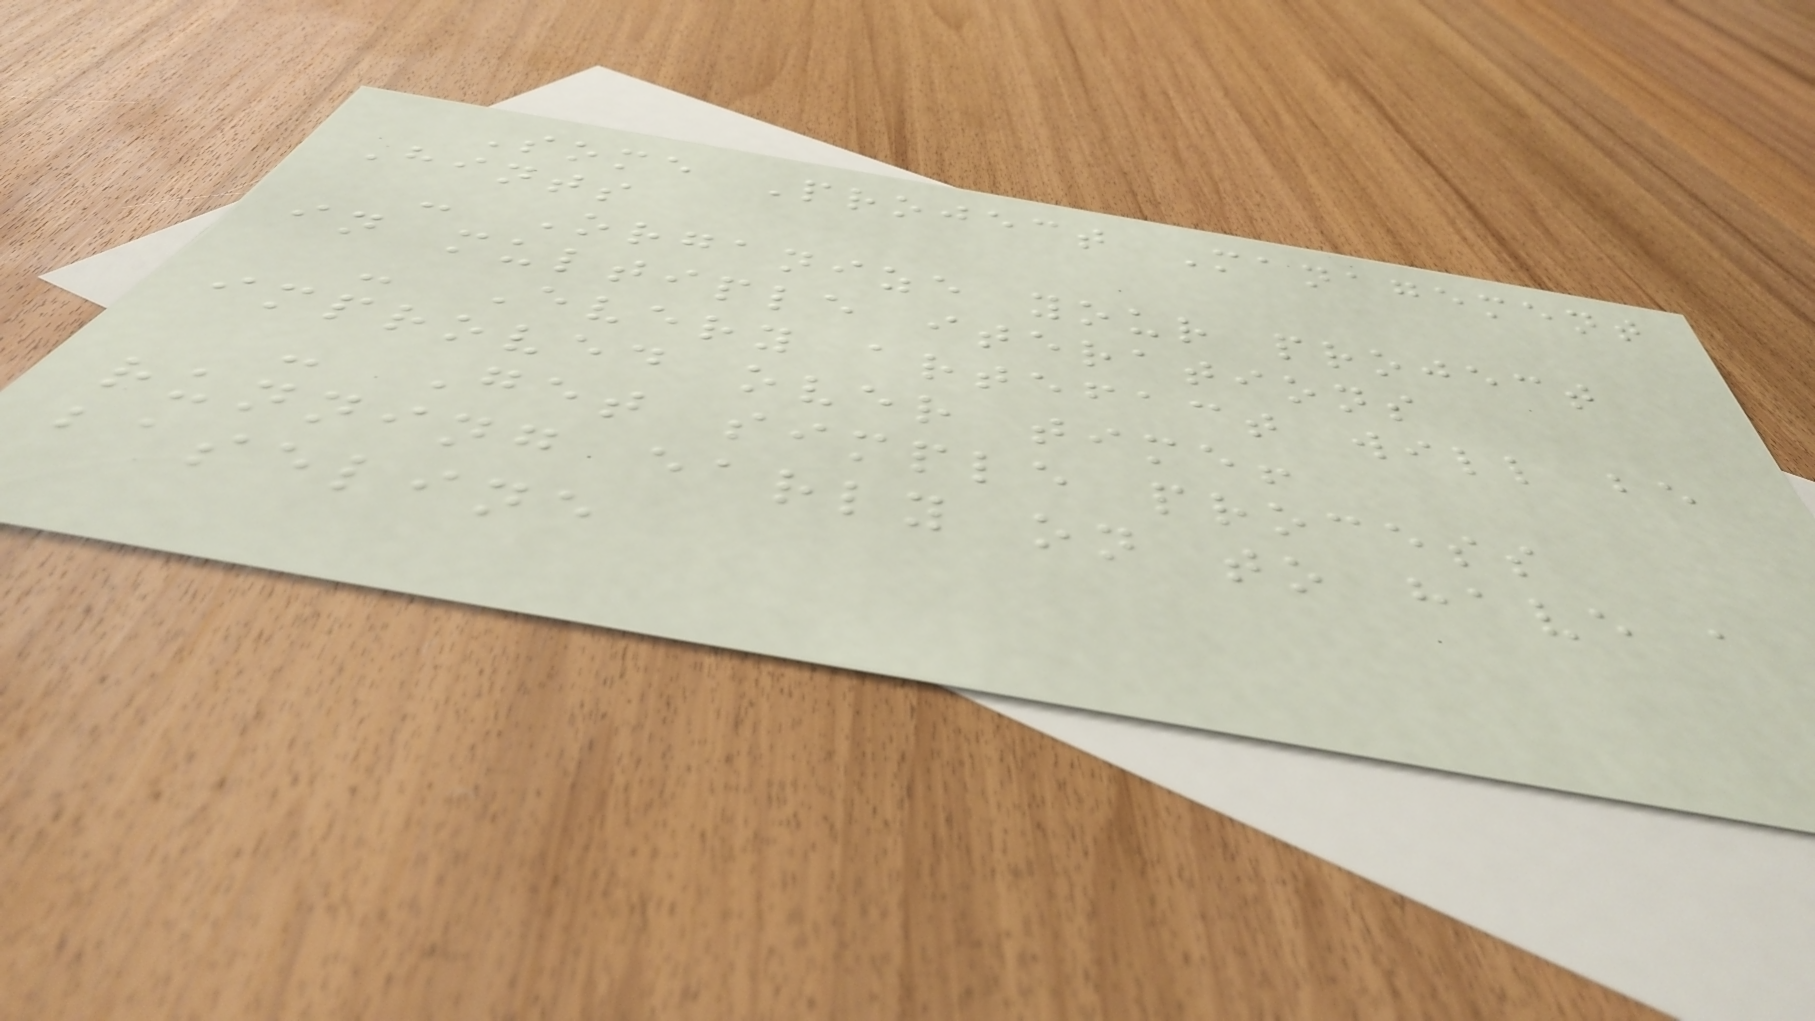Some Project Management
Hints
- Organize your project
in multiple iterations
- Every artefact will be
improved over time!
- Get simple process
running early on to have a
baseline
